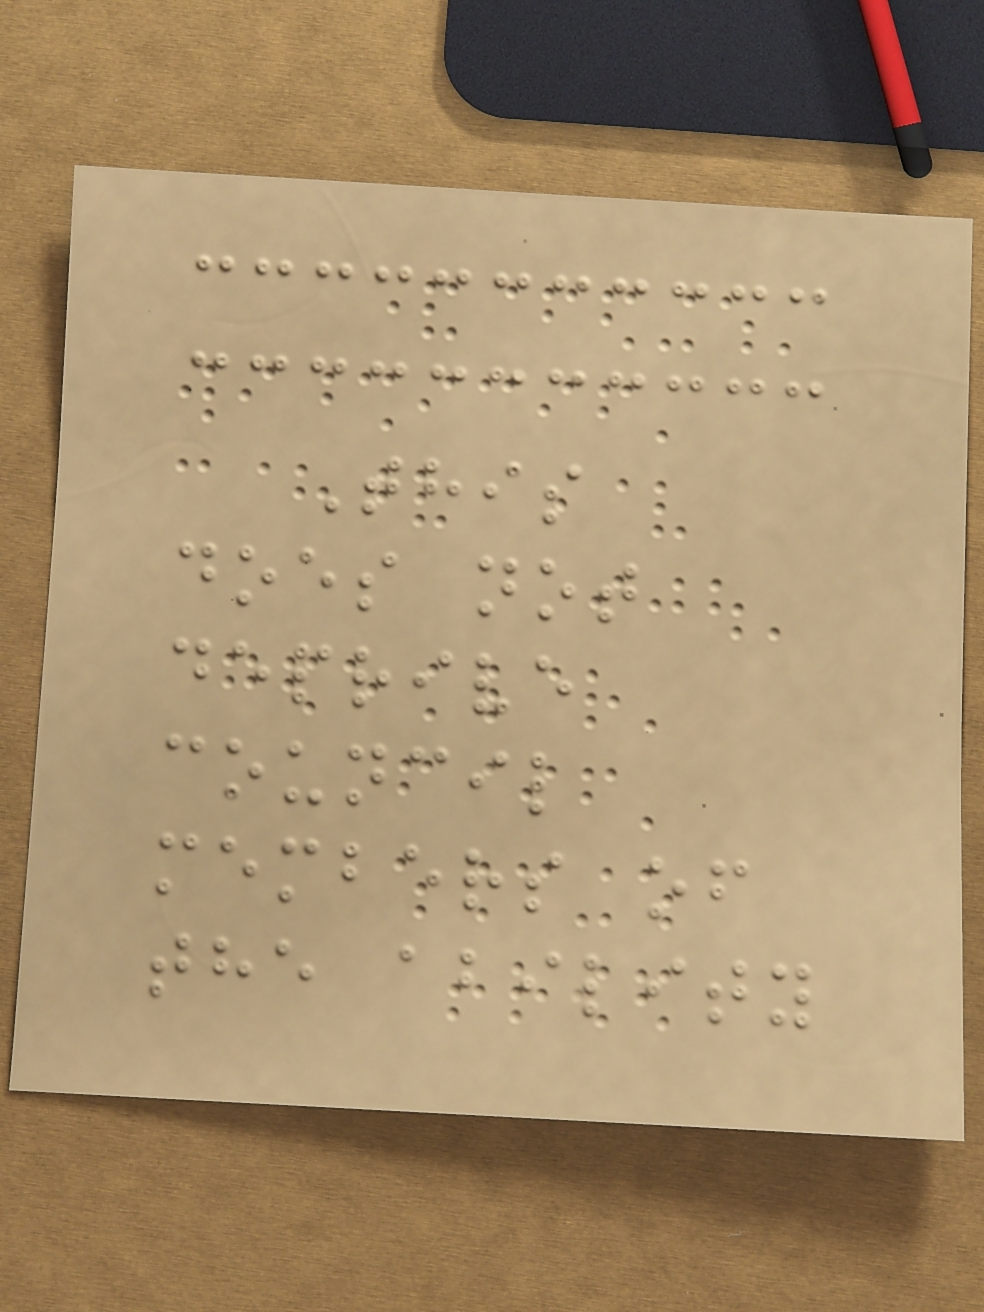This
does not
deprive
council
members of
the ability
